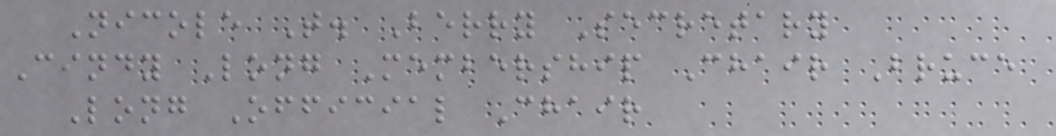Nicole T. Berry Secretary
Cindy Long Membership Chair Bruce
Long Official Chair
